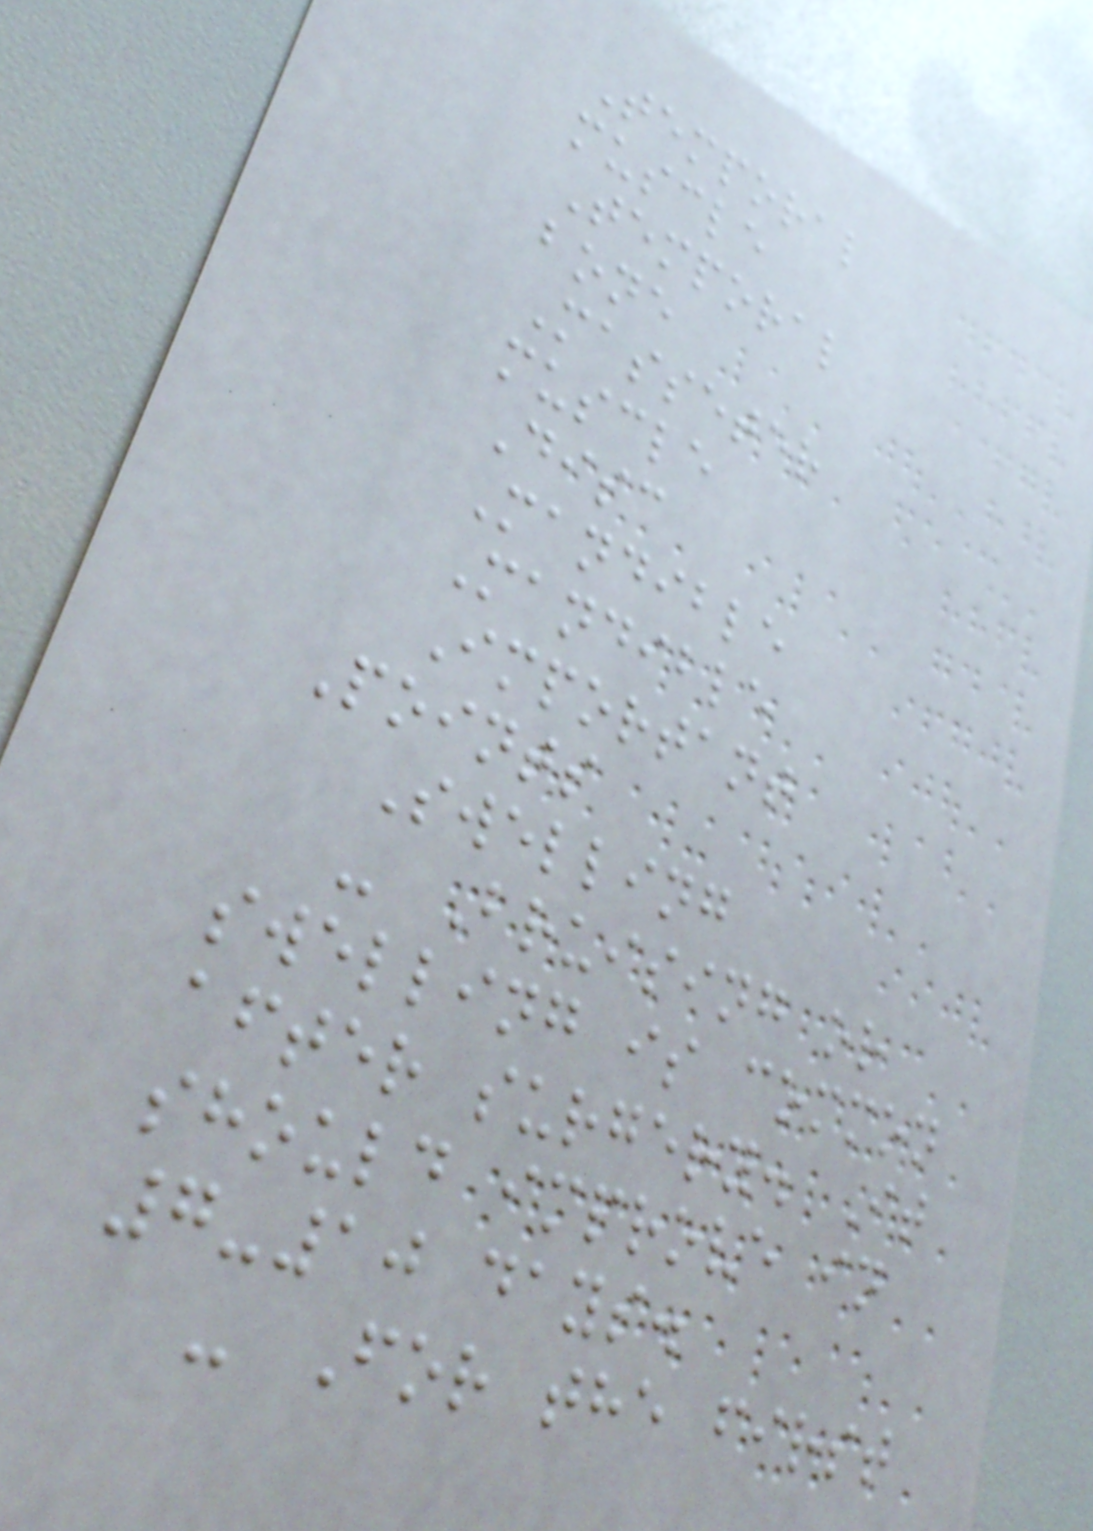Temporal
muscle
Temporal
bone
Masseter
muscle
Disc
Mandible
Mandible
Important
Points
Swelling
- Bruising or
swelling is common
after surgery. It
should improve in
7-10 days.
- For the first
